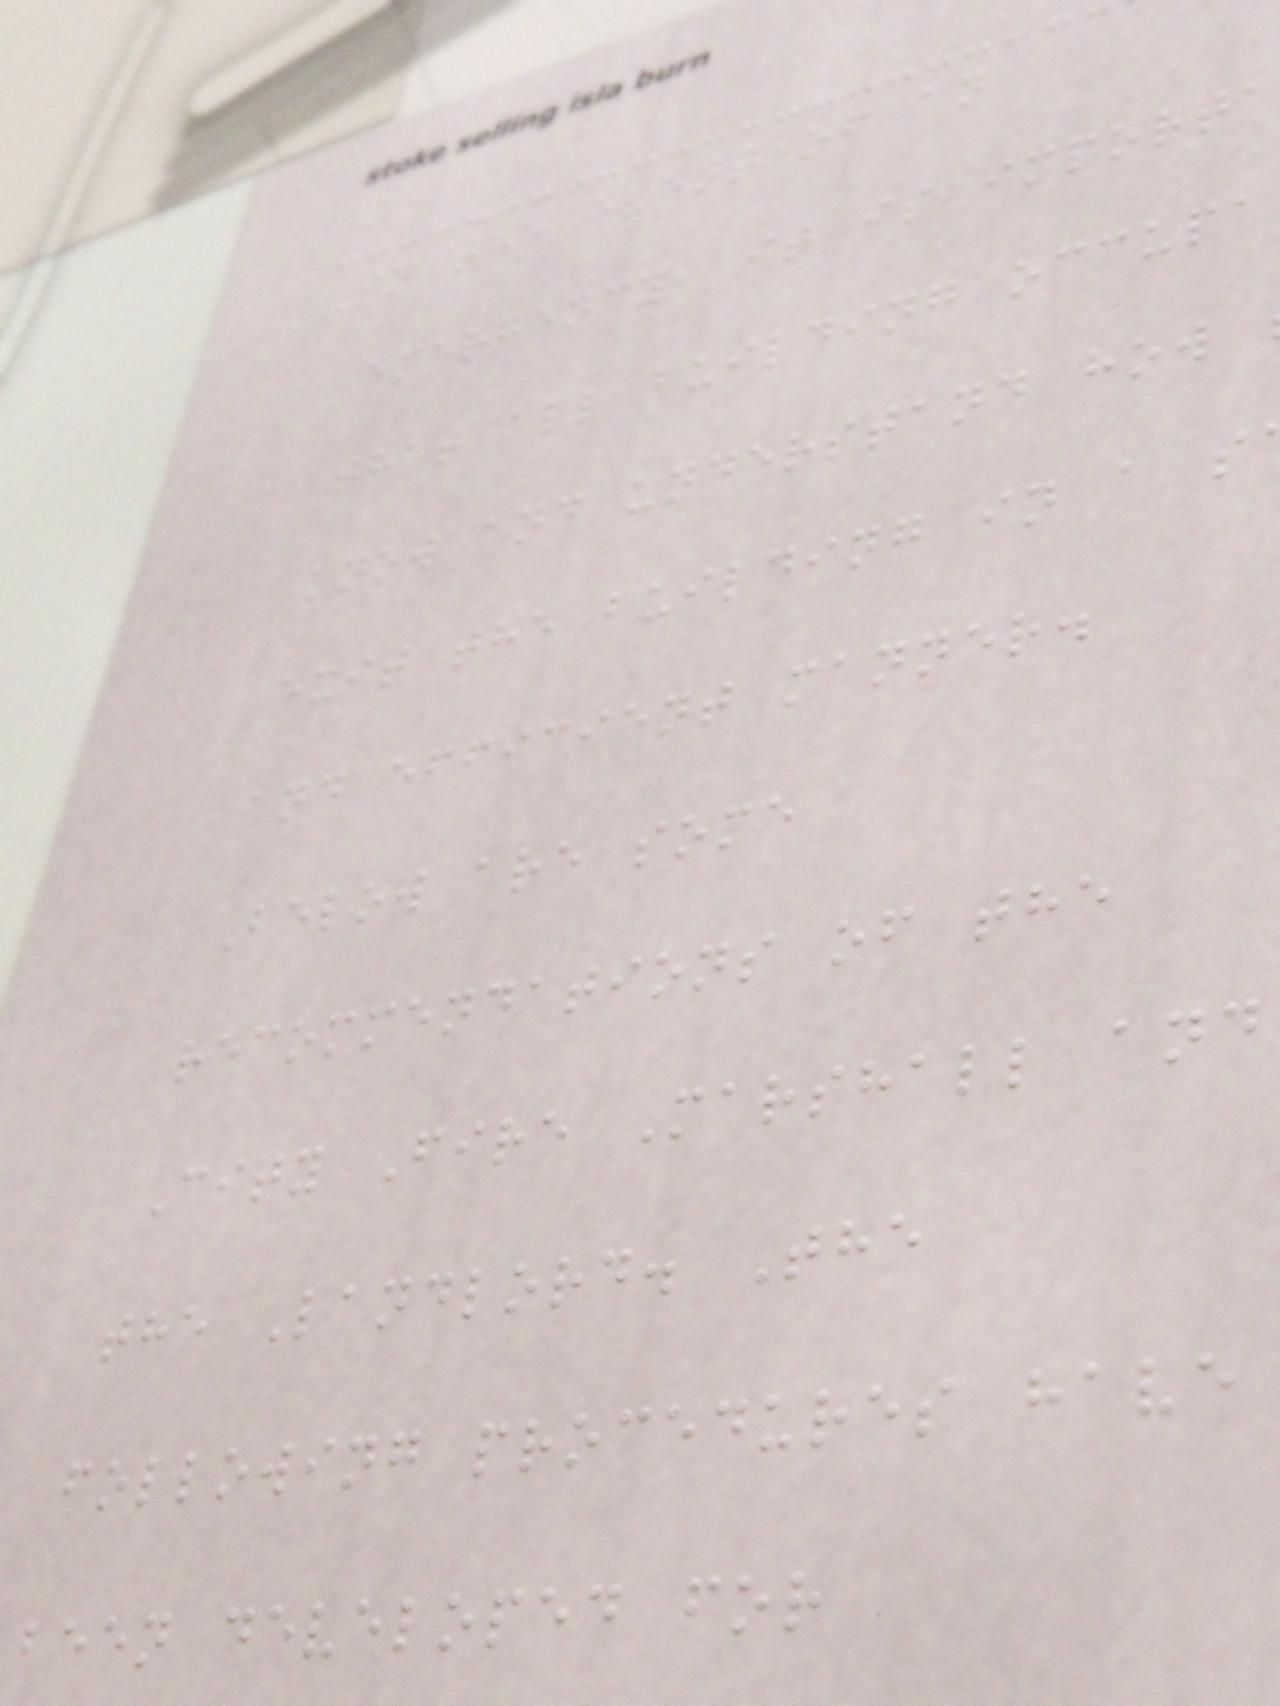In the event of an
emergency, it is importa
that all building occupa
know and understand how
exit the building in a s
and efficient manner.
Below are some
recommendations of the
City Fire Marshall and
the Landlord. The
following procedures have
been developed for
